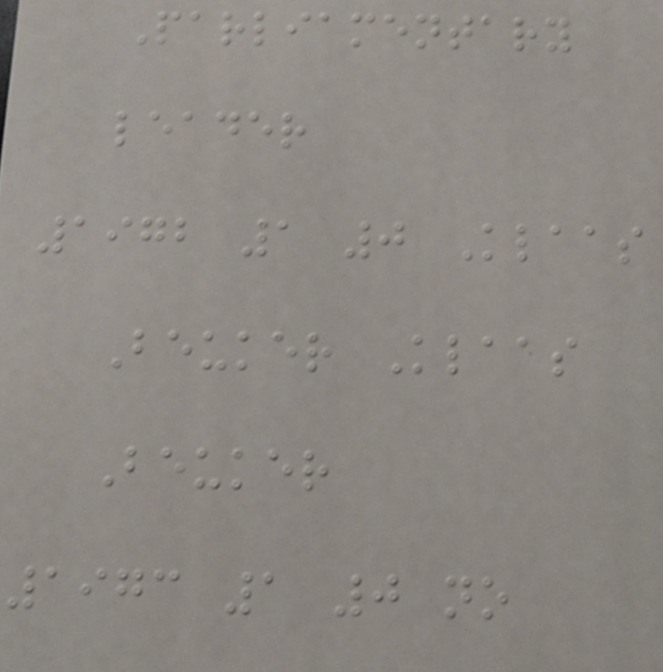Parliamentary
leader
1972 1 0 Klaas
Beuker Klaas
Beuker
1973 1 0 no
